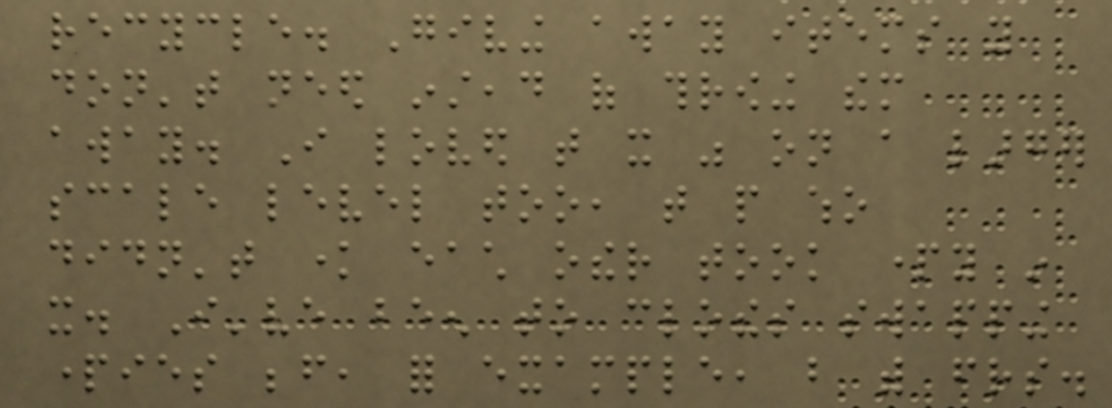recycle. Giving away items you
don't need instead of throwing them
away. I loved that it was on a larger
scale level too, that people who
didn't know each other took party in
it. I've been to clothes swapping
parties before, for example, but with friends.
